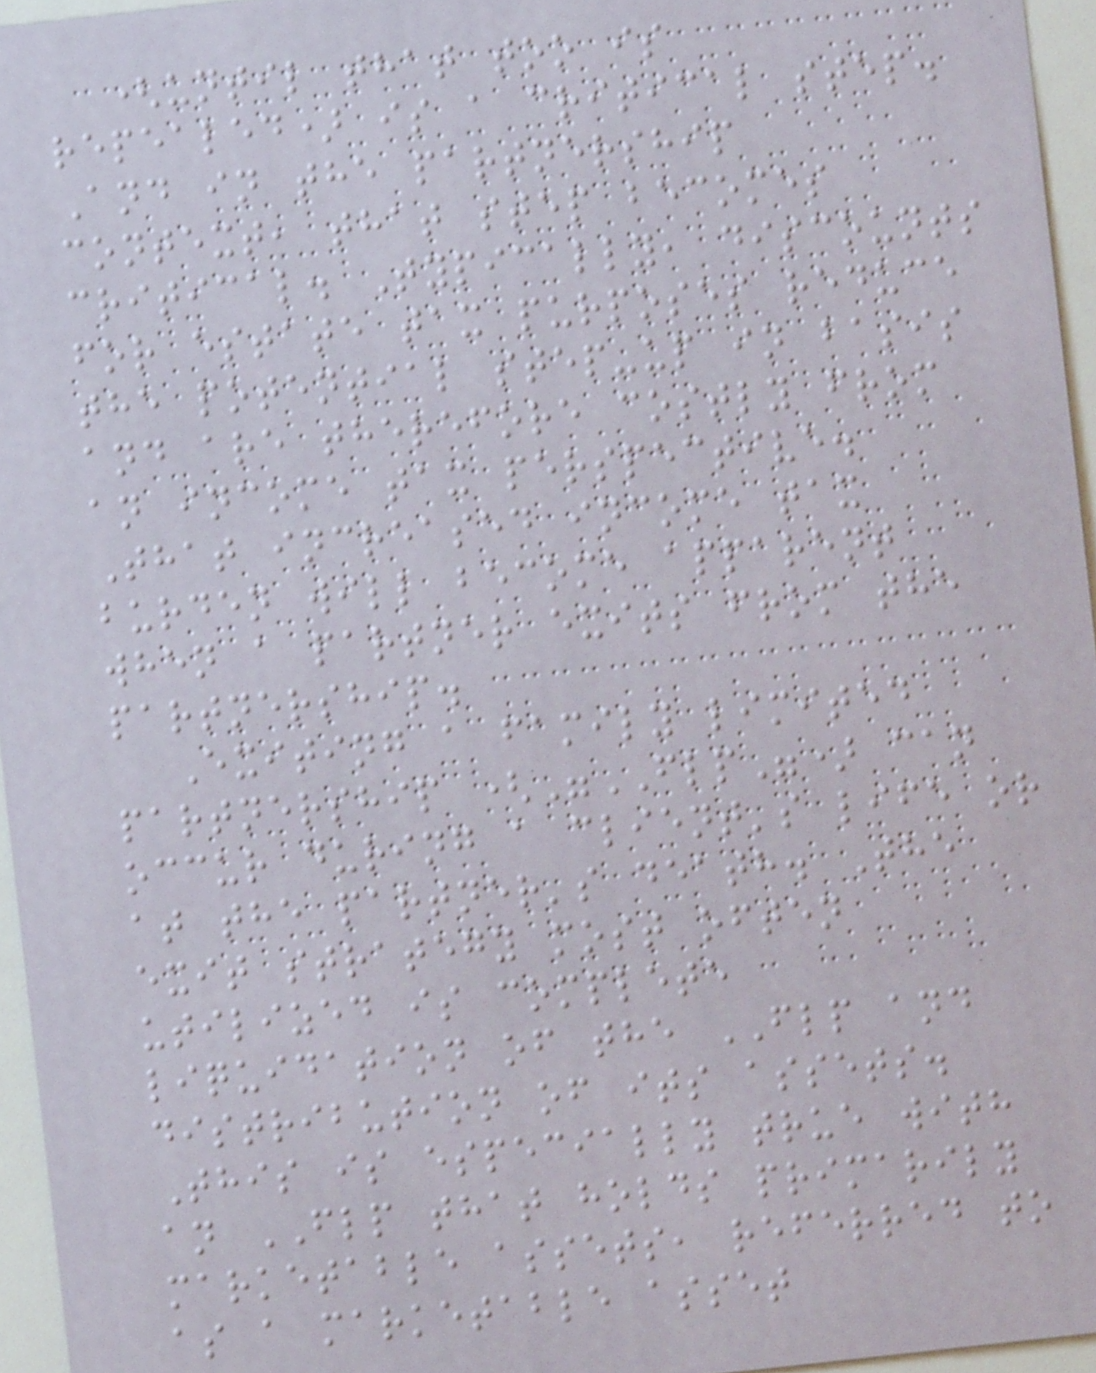(until that too is
repealed) is a critical step.
And in the partnership
context, that step becomes
critical. Typically, discounts
for estate tax purposes reduce
the potential step-up in basis
and are therefore costly from
an income tax perspective.
That increased income tax
burden will become apparent
when a partner exits from the
partnership.
Exiting a family limited
partnership ("FLP") can
occur during a client's life or
at the partner's death. The
exit strategy most often
utilized is complete
liquidation of the FLP and
distribution of its assets.
This is especially true with
an FLP that holds primarily
marketable assets, referred to
as a marketable asset
